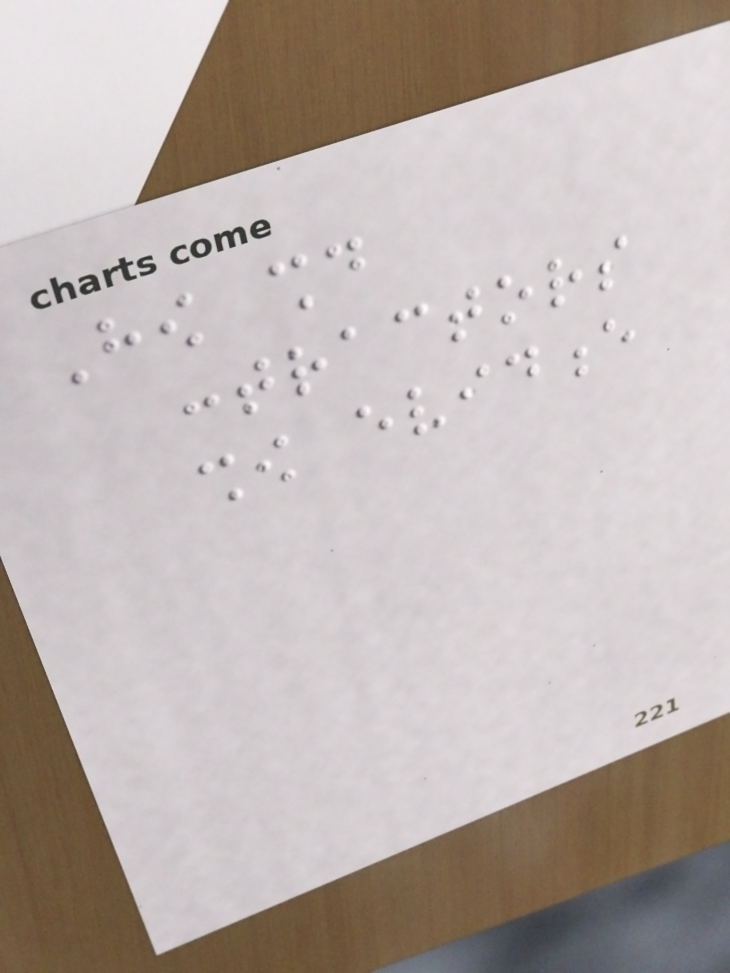How should
contractors
show evidence
